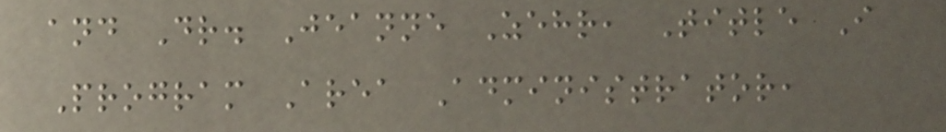and Dr. Jeanne Zehr, Title I
Program Area Administrator,
